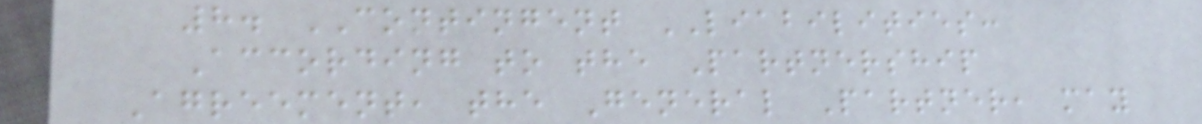8. CONTINGENT LIABILITIES:
According to the Partnership
Agreement, the General Partner, may
